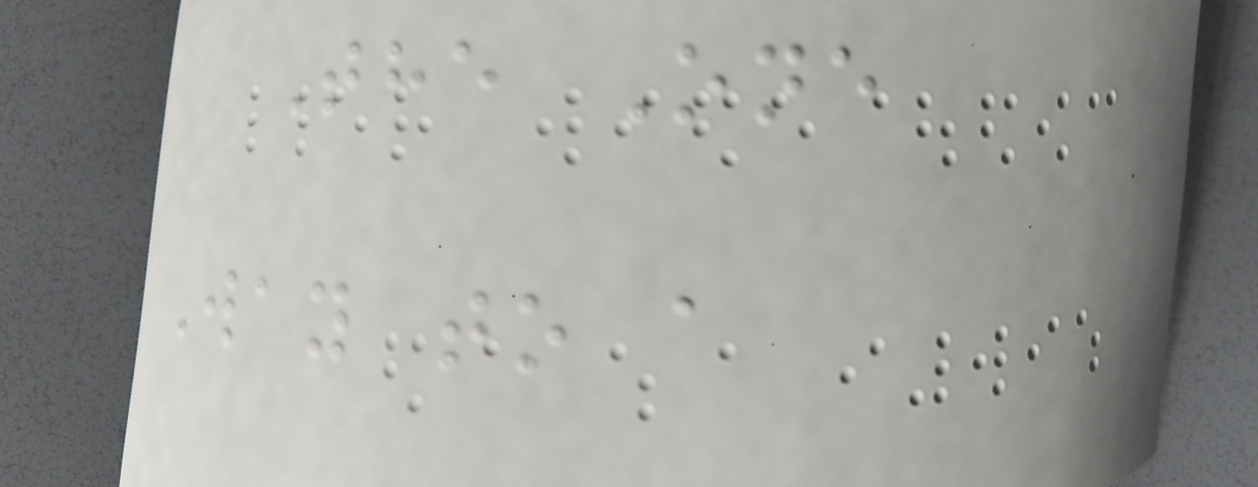The One
Way to a
